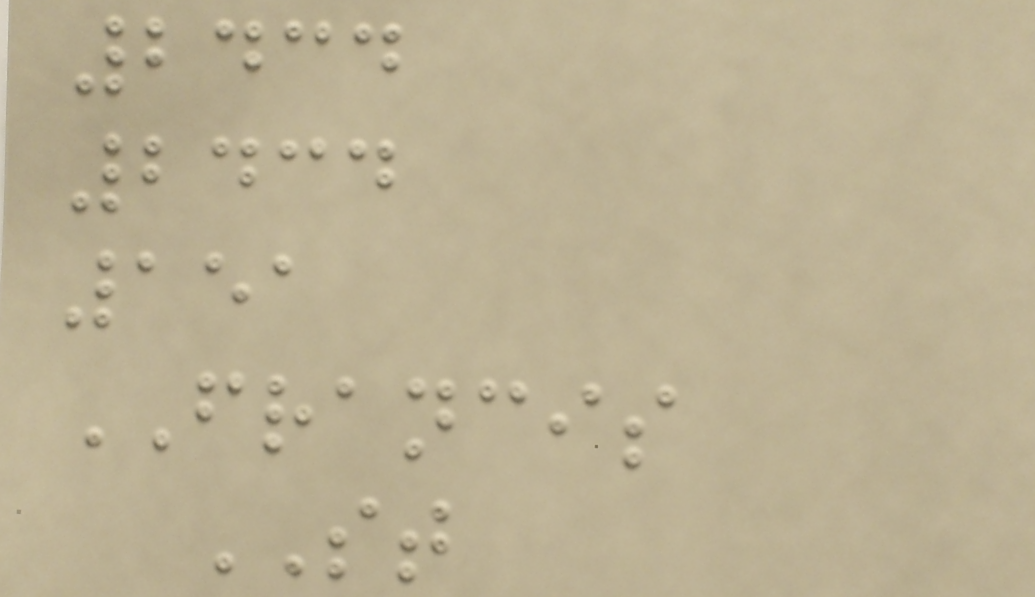2434
2434
151
FRANCIS
ST
